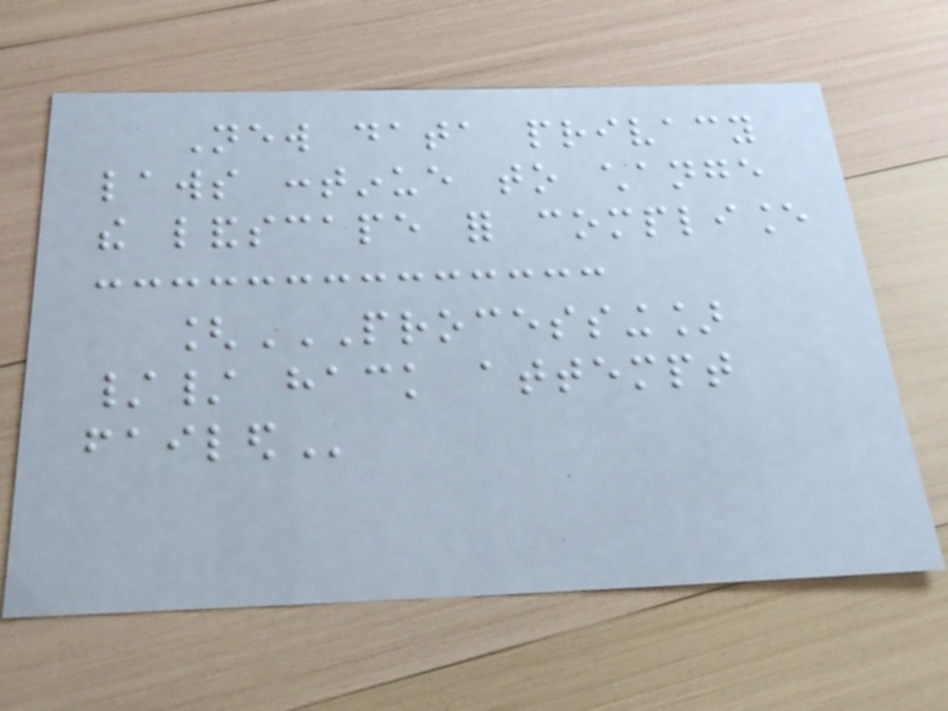New data privacy
laws continue to change
the landscape for compliance
[PROCESSING]
// HACK ATTEMPT
FAILED
